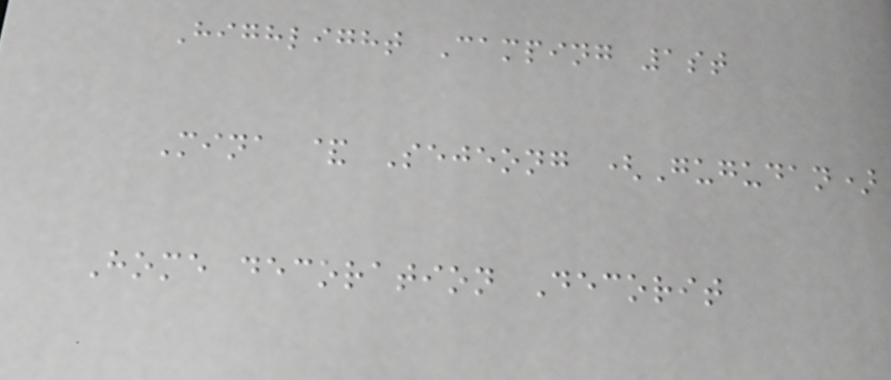Highlight Camping 1st
Mina & Sejeong (Gugudan)
Home decoration Decorit
